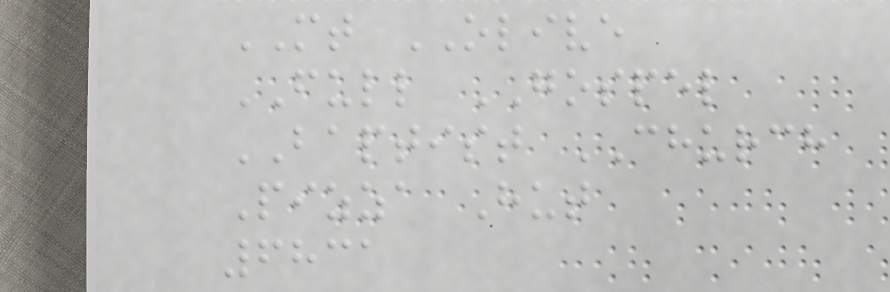MT OLIVE
FULL GOSPEL
BAPTIST CHURCH
Pizza Hut
6831
